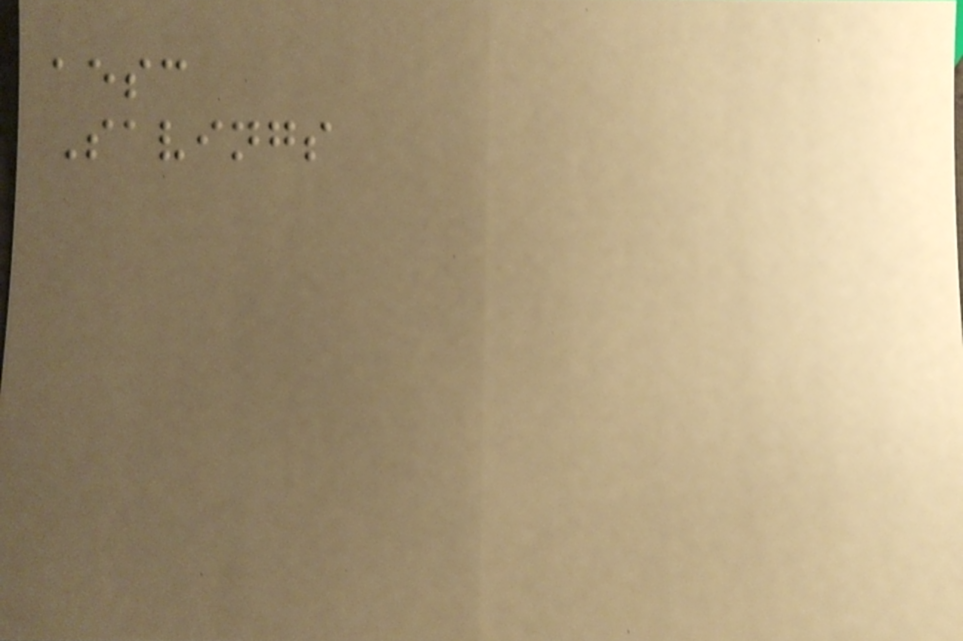aesc
Savings
